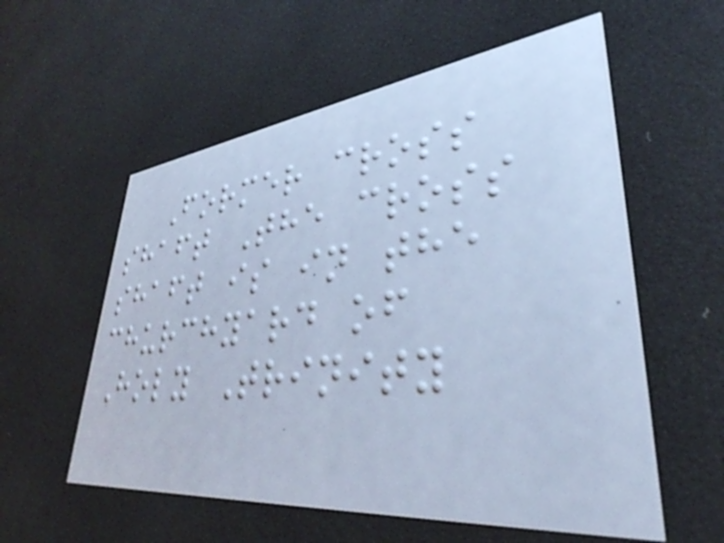Former cross
shaft The cross
shaft is in the
churchyard of
Holy Trinity
